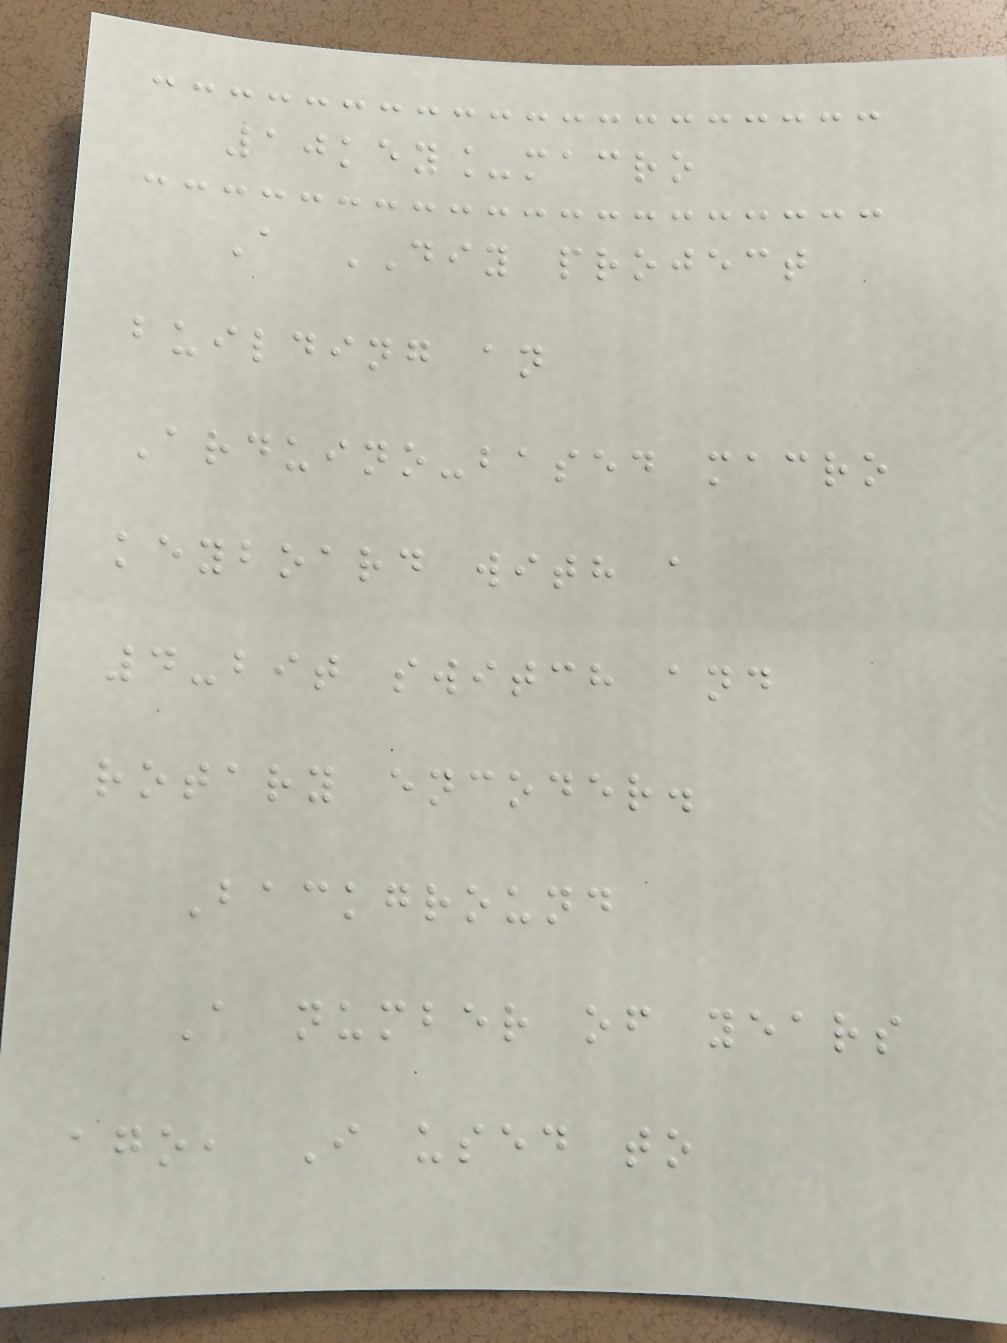10key_macro
A DIY project
building an
Arduino-based macro
keyboard with a
4-bit switch and
rotary encoder.
Background
A number of years
ago, I used to
